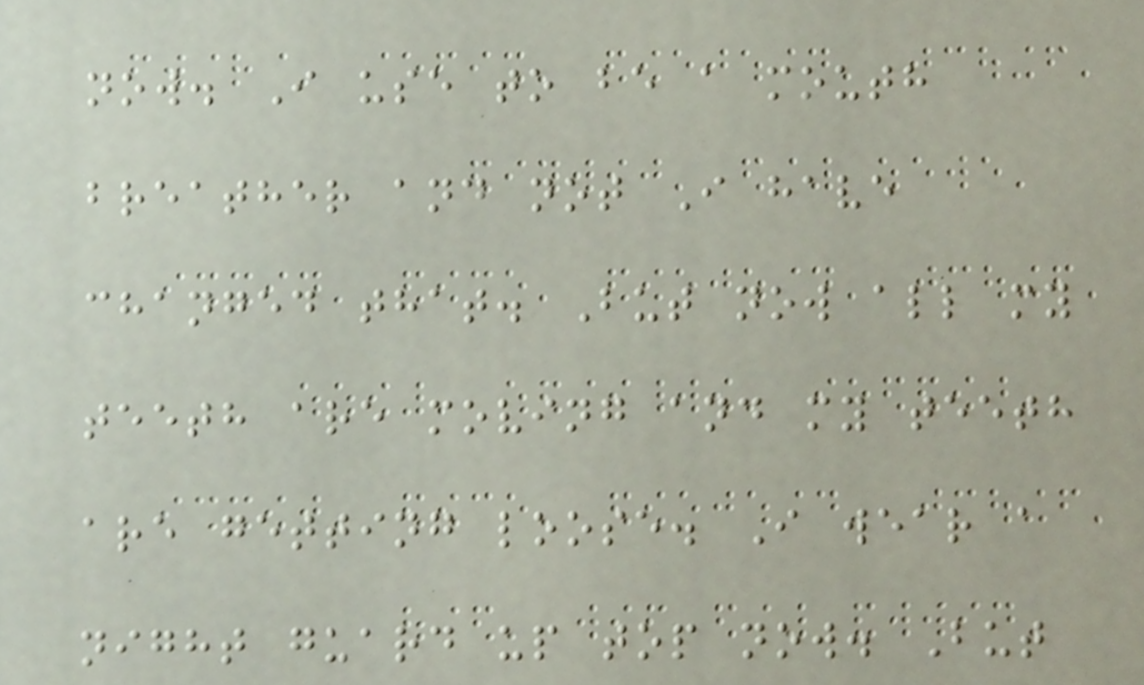now. I use to be a mouth
breather and not I have
changed that. But now all my
teeth are moving and my teeth
are getting loose. I wear a
night guard up top now. But
